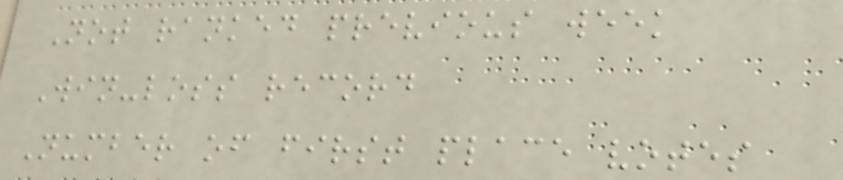Not ranked previous week
Win-loss record
Number of first place votes
